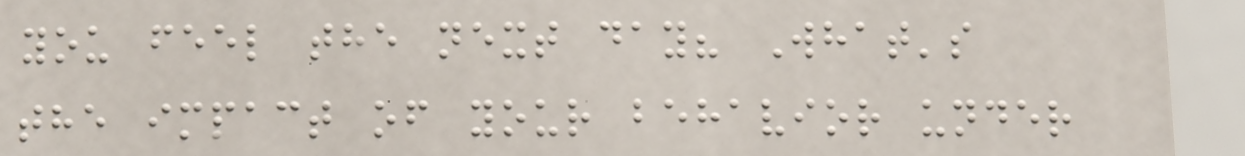you feel the next day? What's
the impact of your behavior under
